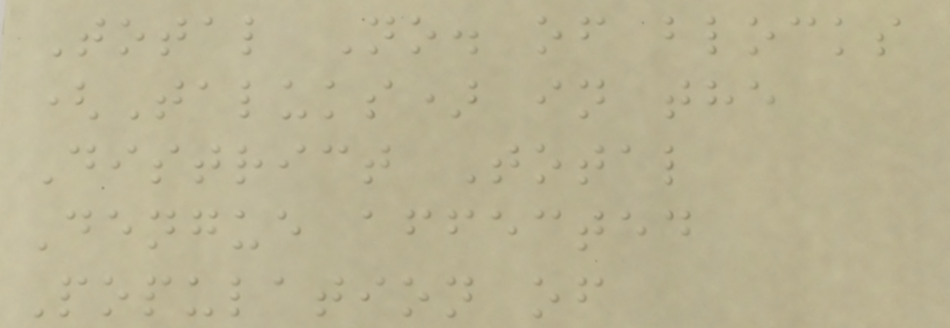Total No. of blocks
(Taluks) in the
District Total
Dengue affected
Population of
